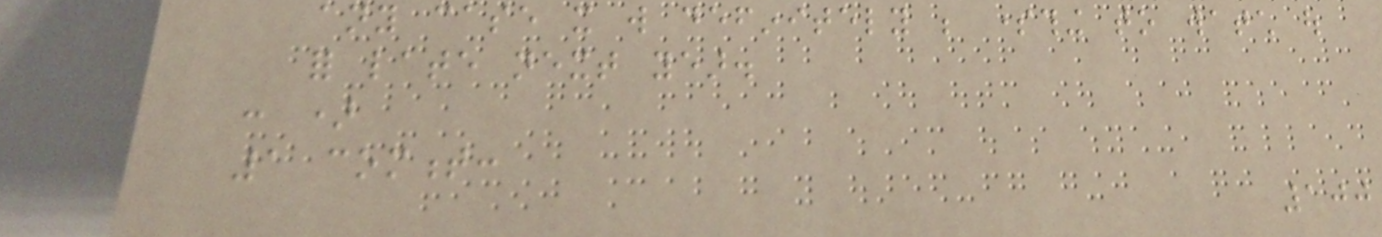any case it will definitely be something to watch out
for late next year.
: )
1 comment:
100
